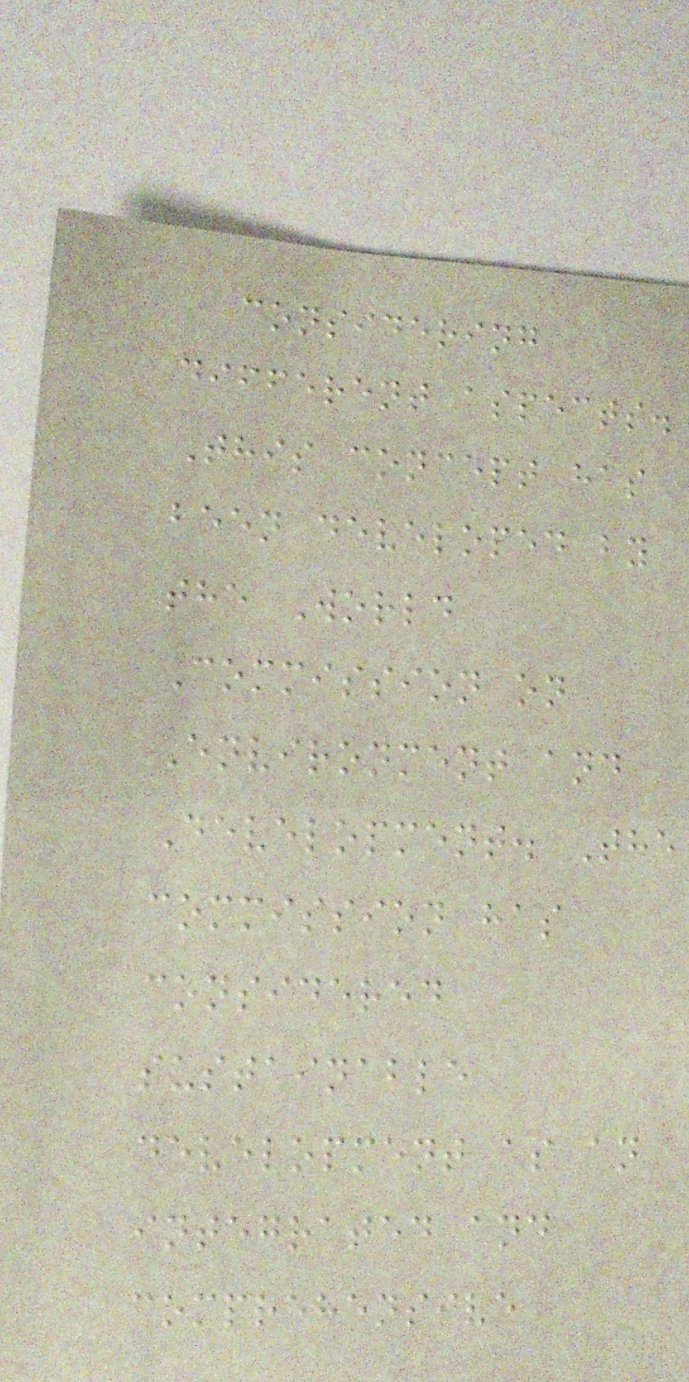considering
different aspects.
This concept has
been developed by
the World
Commission on
Environment and
Development. The
commission has
considered
sustainable
development as an
integrated and
comprehensive
